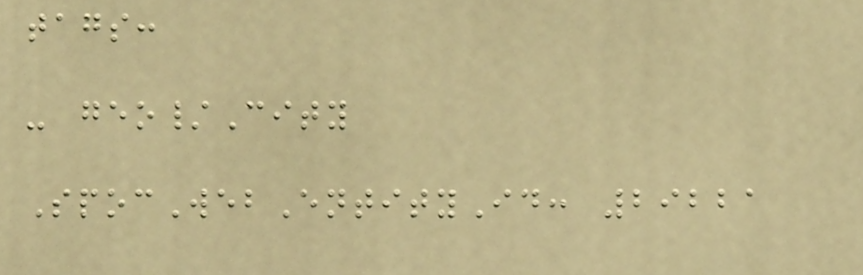tags:
- geo/City
SpocWebEntityId: 29221
